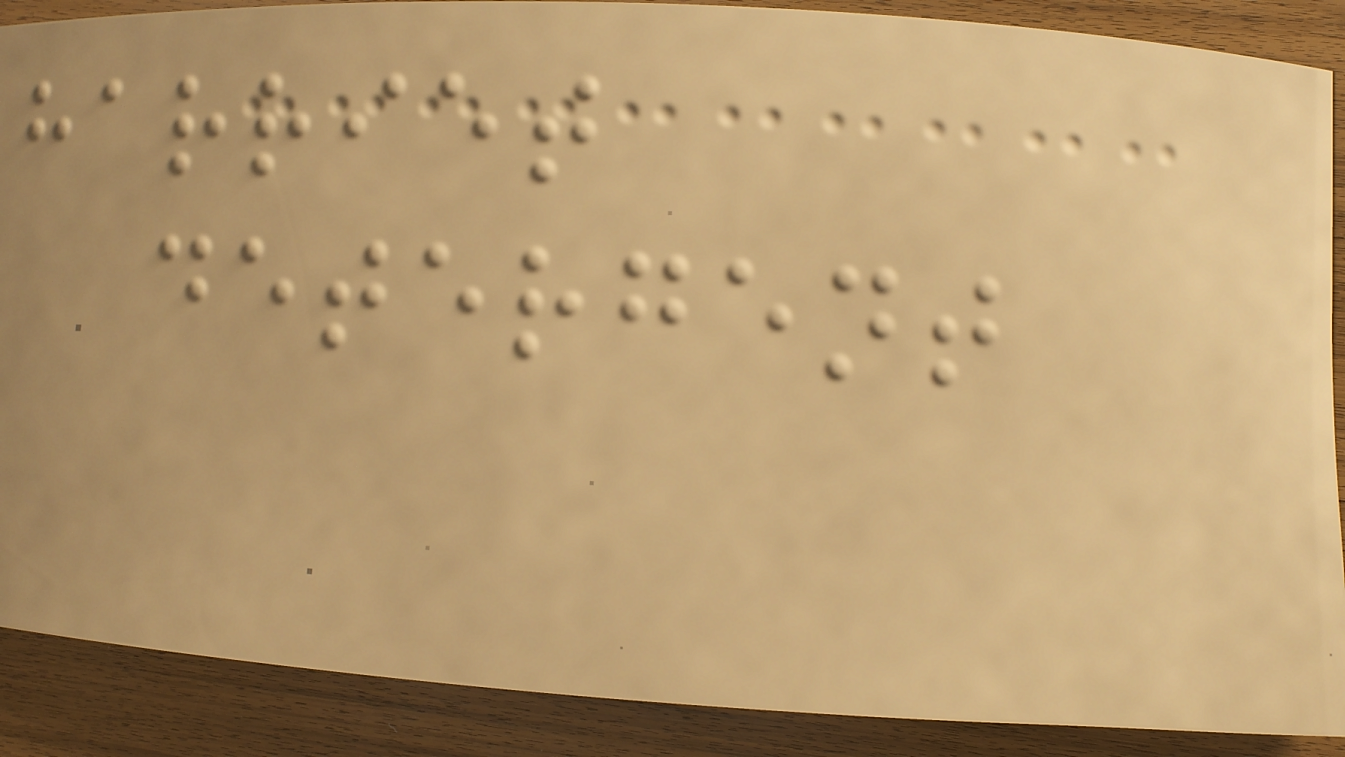harriet
detergent
